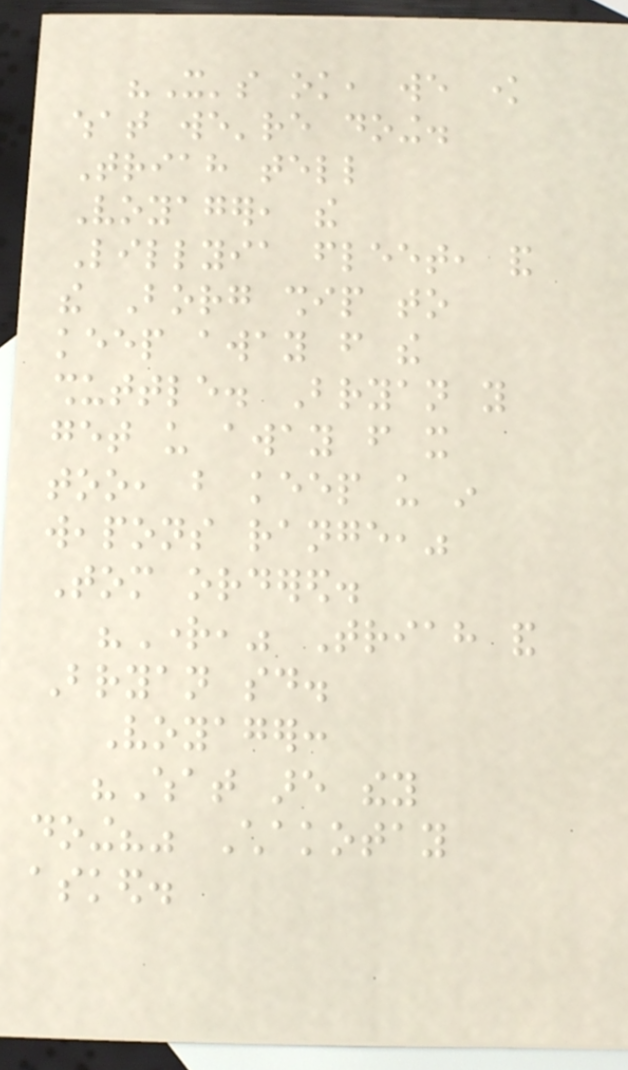"It's ok, we know
what we're doing.
Triah tell
Voyager, the
Lillyia fleet, and
the Borg ship to
keep away from the
shuttle. Bryan you
get us away from it
too, but keep us in
weapons range,"
Tom ordered.
"Right," Triah and
Bryan said.
Voyager:
"What are they
doing?" Chakotay
asked.
